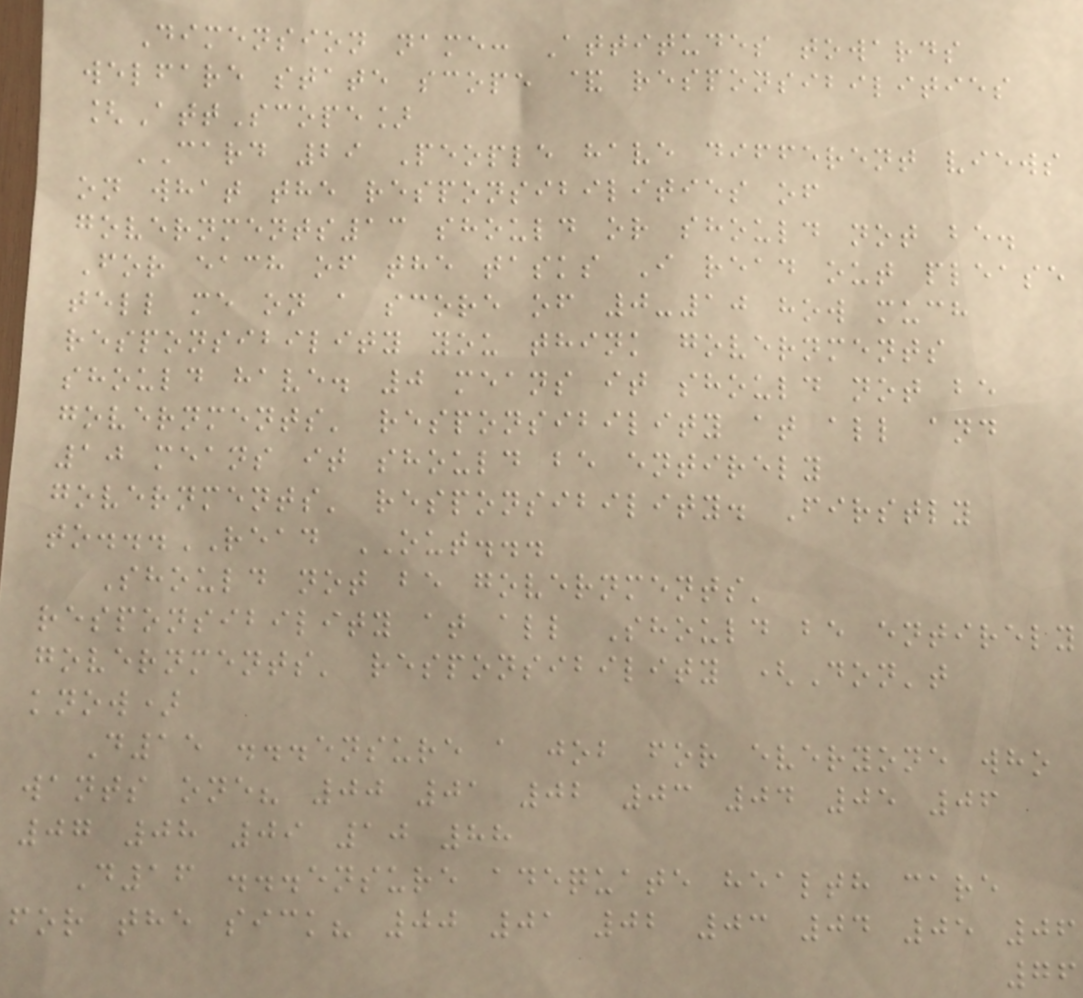Dimension name: Attitudes towards
welfare state scope & responsibilities
[AttScope]
CARD 29 People have different views
on what the responsibilities of
governments13 should or should not be.
For each of the tasks I read out please
tell me on a score of 0-10 how much
responsibility you think governments
should have. 0 means it should not be
governments' responsibility at all and
10 means it should be entirely
governments' responsibility. Firstly
to...READ OUT...
Should not be governments'
responsibility at all Should be entirely
governments' responsibility (Don't
know)
D15 ...ensure a job for everyone who
wants one? 00 01 02 03 04 05 06
07 08 09 10 88
D16 ...ensure adequate health care
for the sick? 00 01 02 03 04 05 06
76
